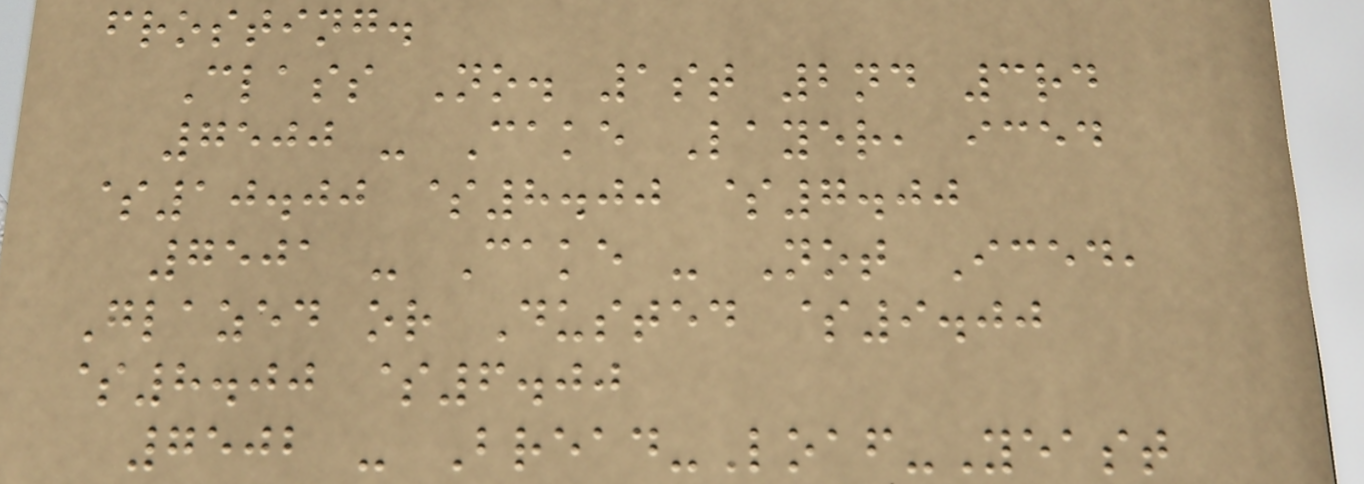frosting.
Class No. 1st 2nd 3rd
7500 - Cake Layer, iced
$10.00 $8.00 $7.00
7501 - Cake - Not Iced,
Glazed or Dusted $9.00
$8.00 $6.00
7502 - Bread-Loaf-Yeast
